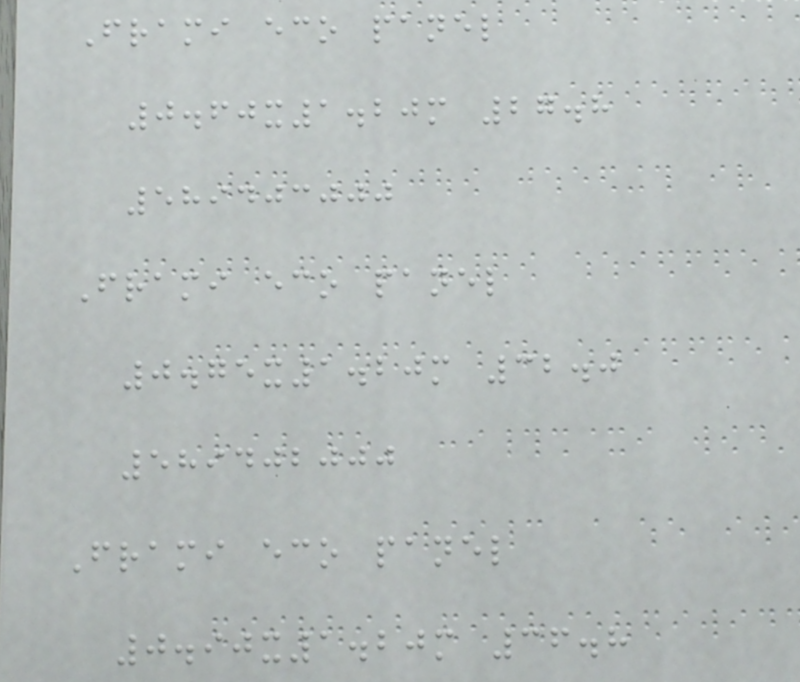Frami eco panel
0.60x1.20m 27.8
589403000
Frami eco panel
0.75x1.20m 32.0
589402000
Frami eco panel
0.90x1.20m 36.8
